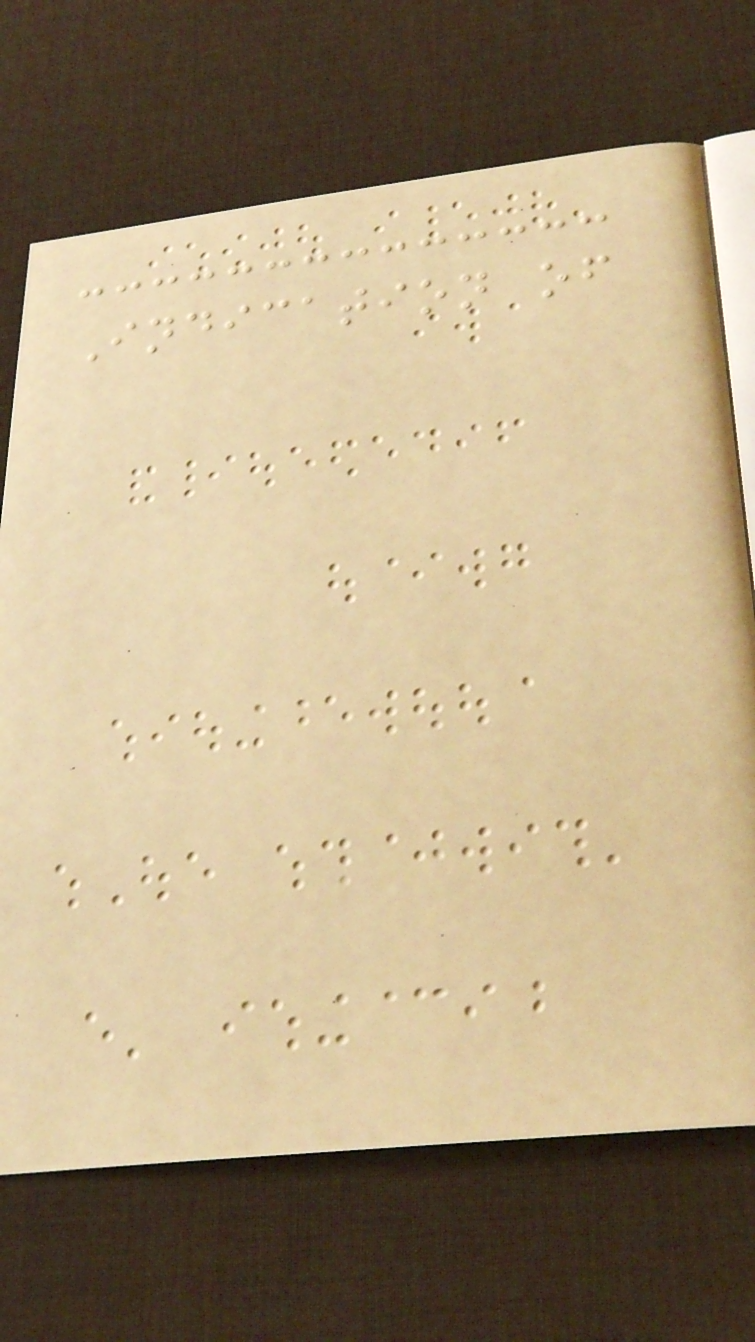Indication of
